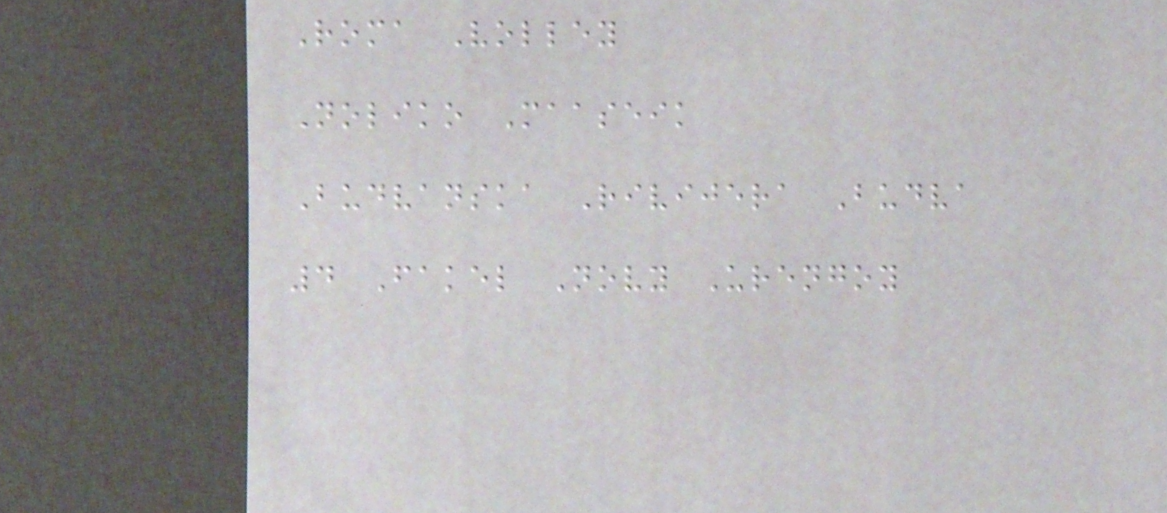Roma Volley
Noliko Maaseik
Budvanska Rivijera Budva
4 Fakel Novy Urengoy
